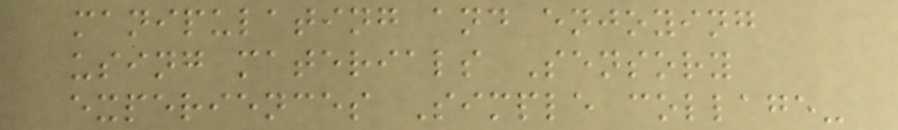manipulating and enjoying
using materials Sensory
experiences Simple collage-
